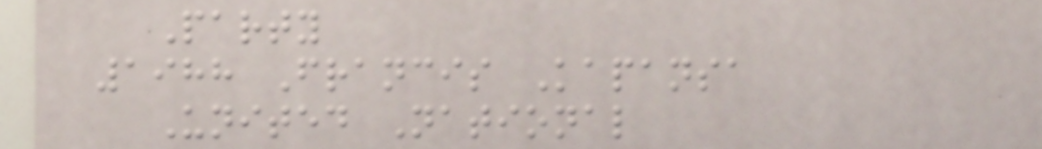Party
1988 Francis Kapansa
United National
